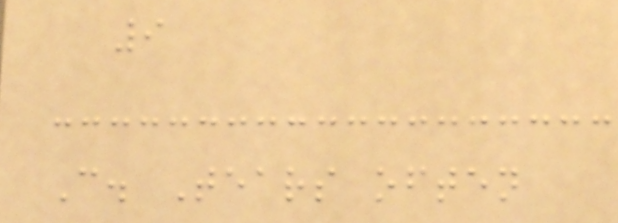9
C. Tears often
